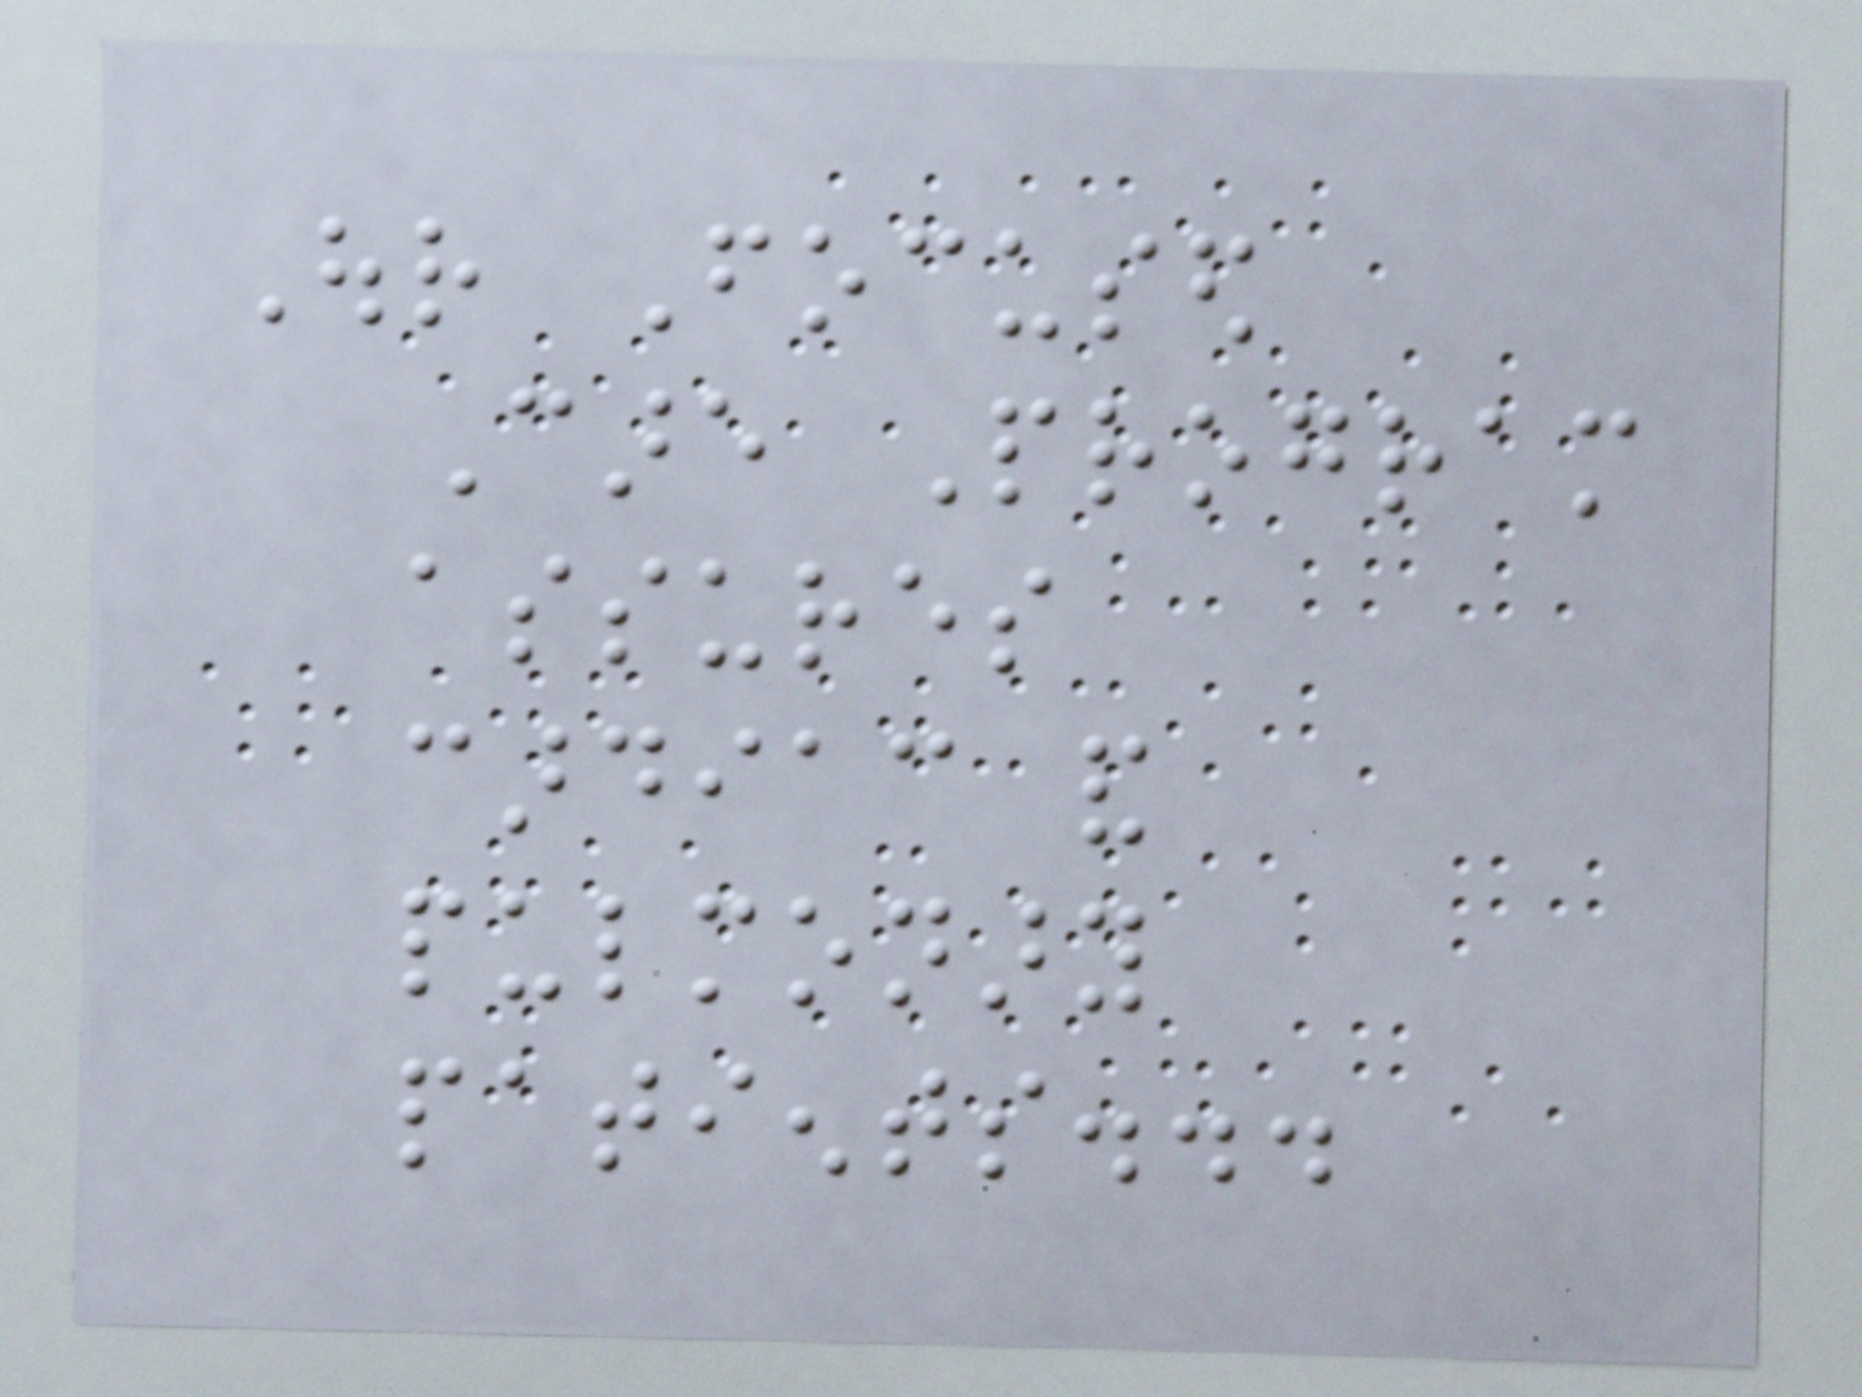Our Focused
Care Program
assures
cardiac and
pulmonary
patients...
